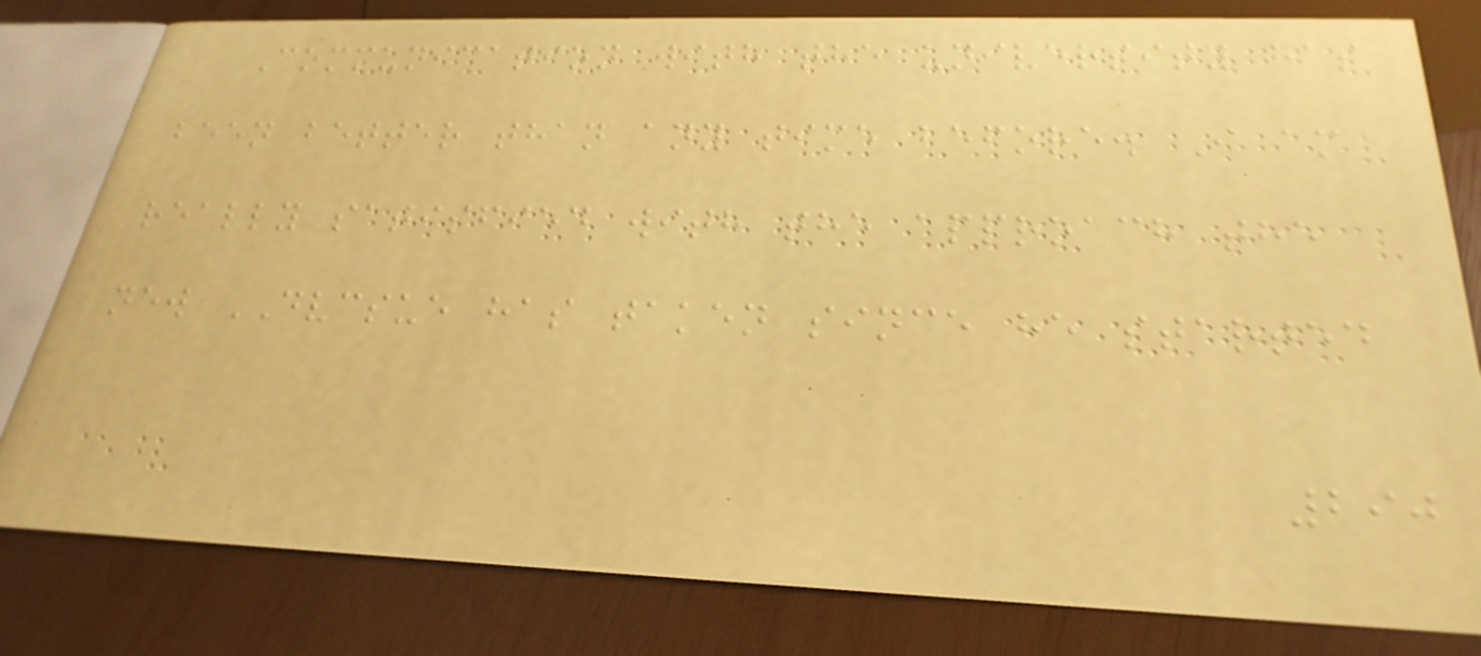Communication with the university has
been better than any time before. I am
really satisfied with the approach the
new DVCSUE has taken since he started
290
